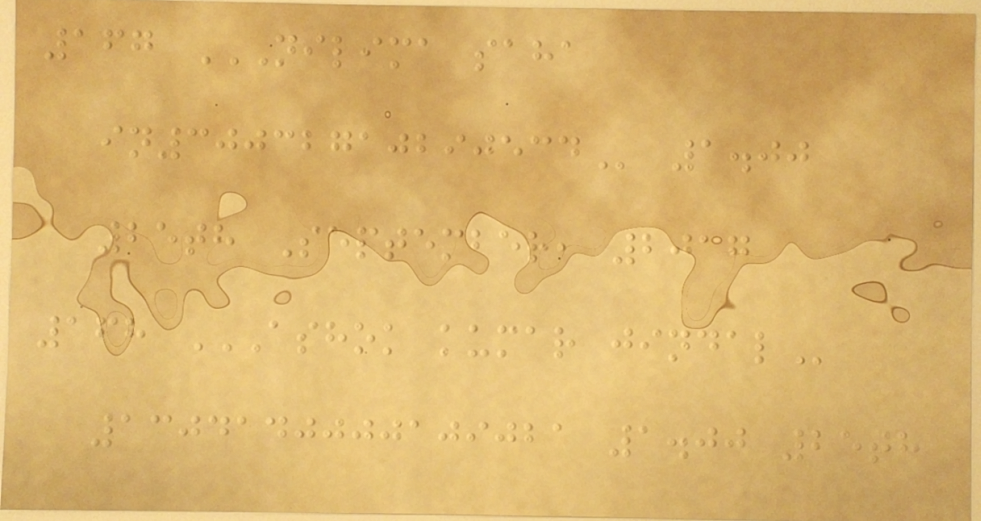167 NILIMA SAHA
IN30032710290534 1.00
25th September, 2017
168 ASHOK KUMAR JINDAL
1304140000109021 1.00 25th
